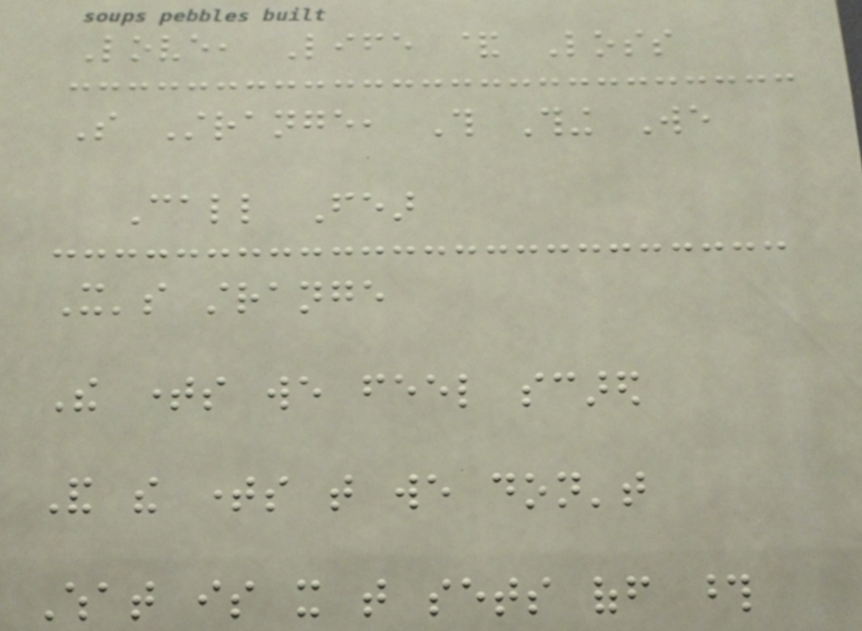Love, Life & Loss
So Strange, This Thing We
Call Fear
It's strange
The times we feel scared
And the times that we don't
What is it that sets off those
